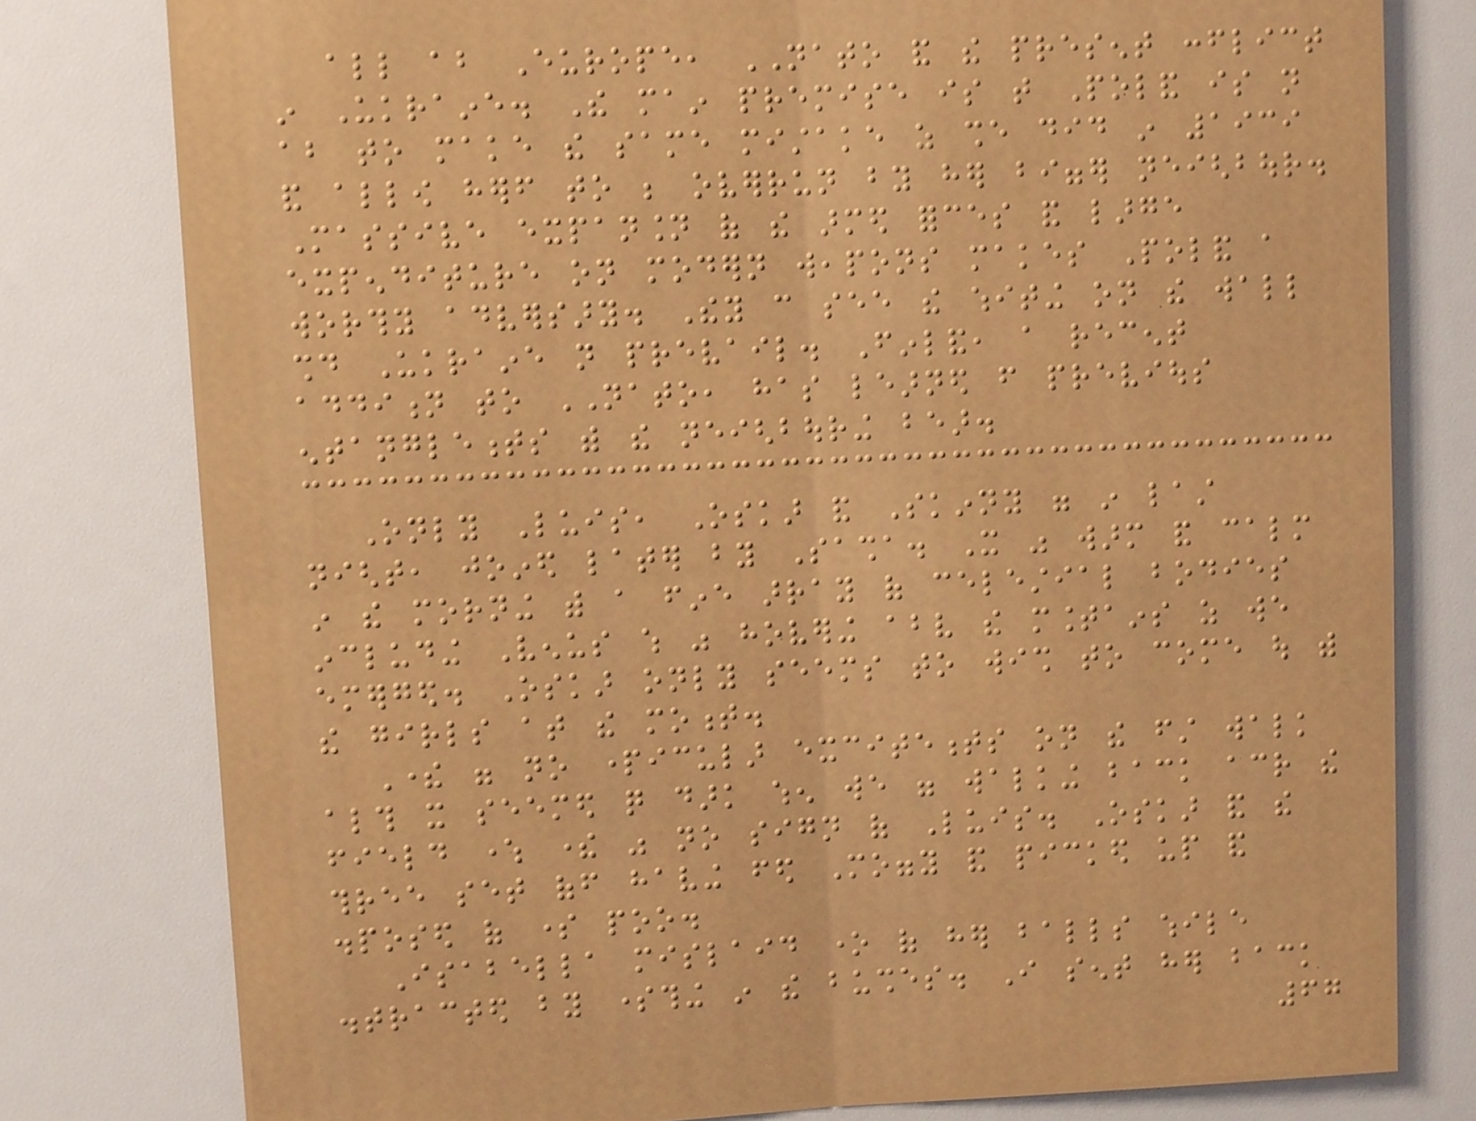all about Europe, NATO and the present conflict
in Ukraine. The main premise is that Poland is not
about to make the same mistake as she did in 1939
and allow herself to be overrun by her bigger neighbour.
Massive expansion of the armed forces and large
expenditure on modern weapons makes Poland a
worthy adversary. They can see the whiting on the wall
should Ukraine not prevail. Finland, a recent
addition to NATO, has learned from previous
entanglements with the neighbouring bear.
Only Luis, Oskar and Skinny were in last
night, joined later by Sasha. It was warm and calm
in the morning with a fine array of celestial bodies
including Venus which was hovering above the mountains as we
emerged. Oskar only seems to wish to come out with
the girls at the moment.
There were no particular excitements on the first walk
although it seemed quite dark when we were walking back across the
field where there was no sign of Luis. Oskar and the
three set off having fed Moggy and picked up and
disposed of some poo.
Isabella mislaid one of her balls while
distracted by something in the bushes. I sent her back
67
